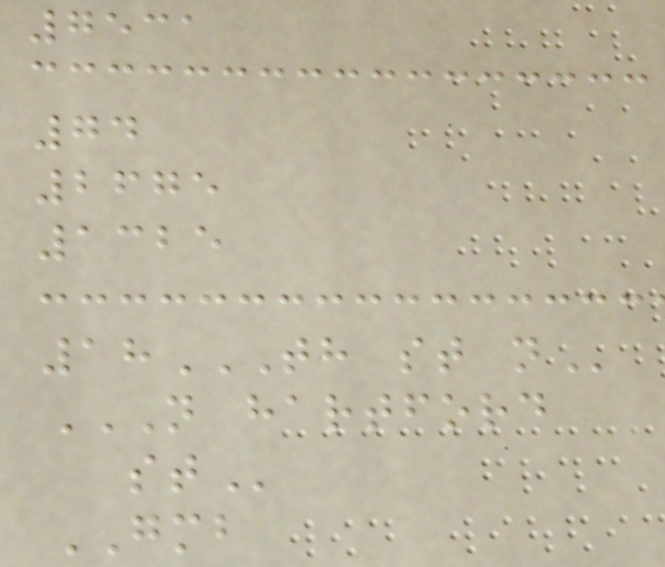7531
74
2675
1325
18TH ST N
N HARTFORD
ST
GMB
